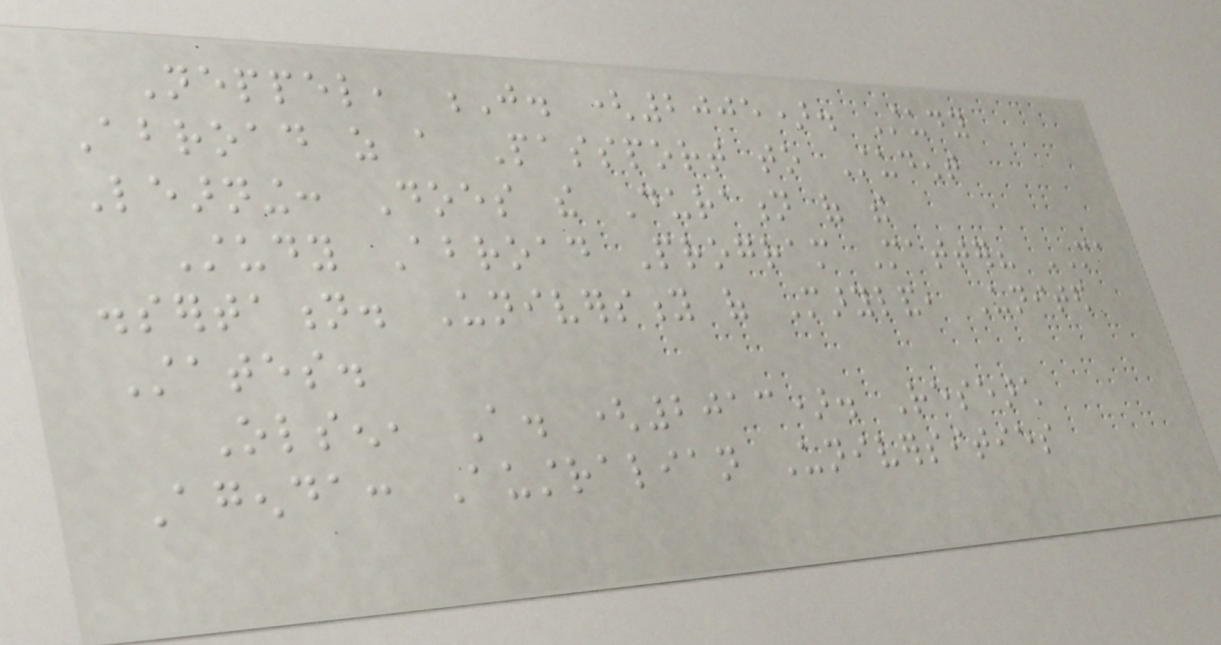Neppel, J. (2005). Study
Abroad as a Passport to Student
Learning: Does the Duration of the
Study Abroad Program Matter? MA
dissertation. University of Maryland, United
States.
Olsen, A. (2013). Research
Agenda: Australian Universities
